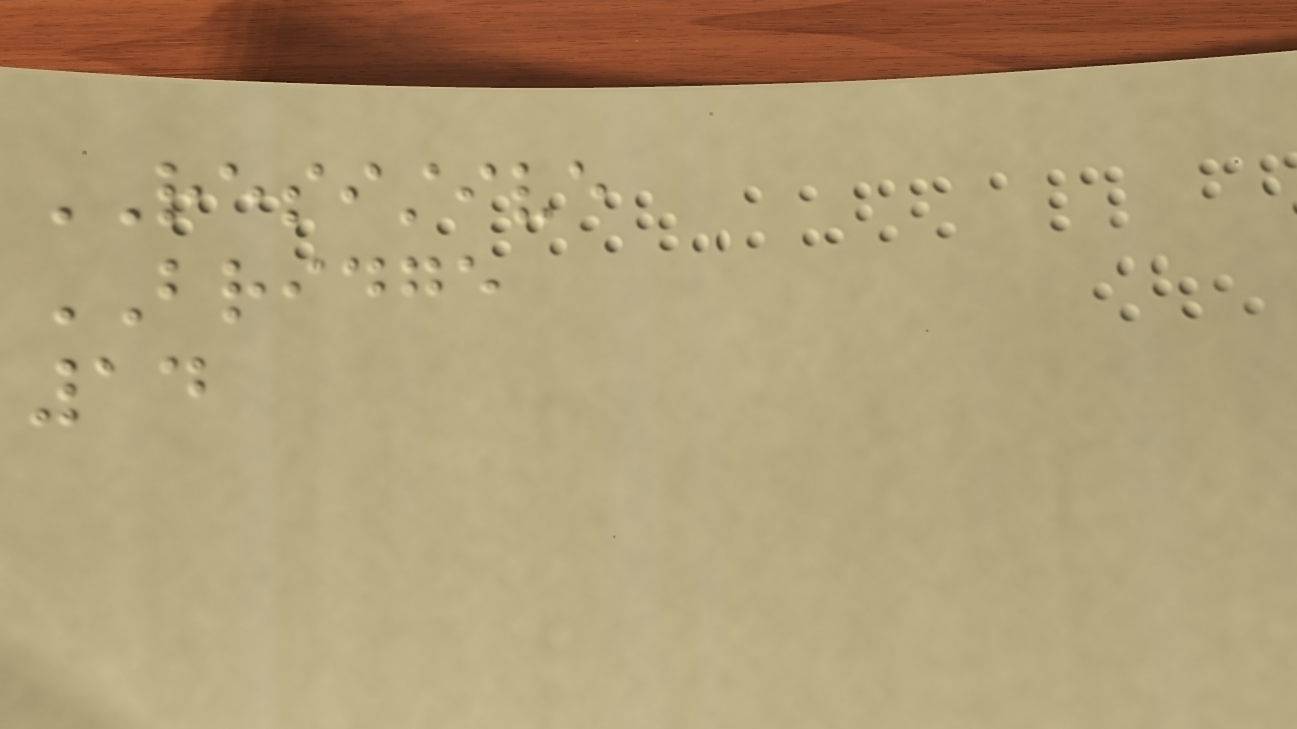RESISTIVE
BRIDGE
14
